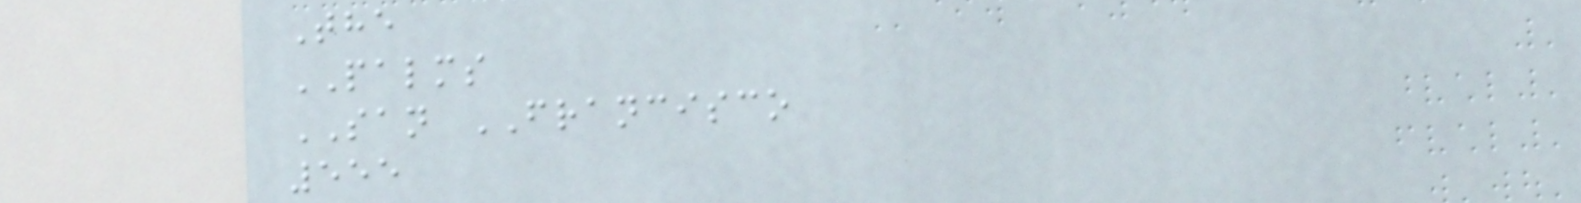The
PALMS
SAN FRANCISCO
555
